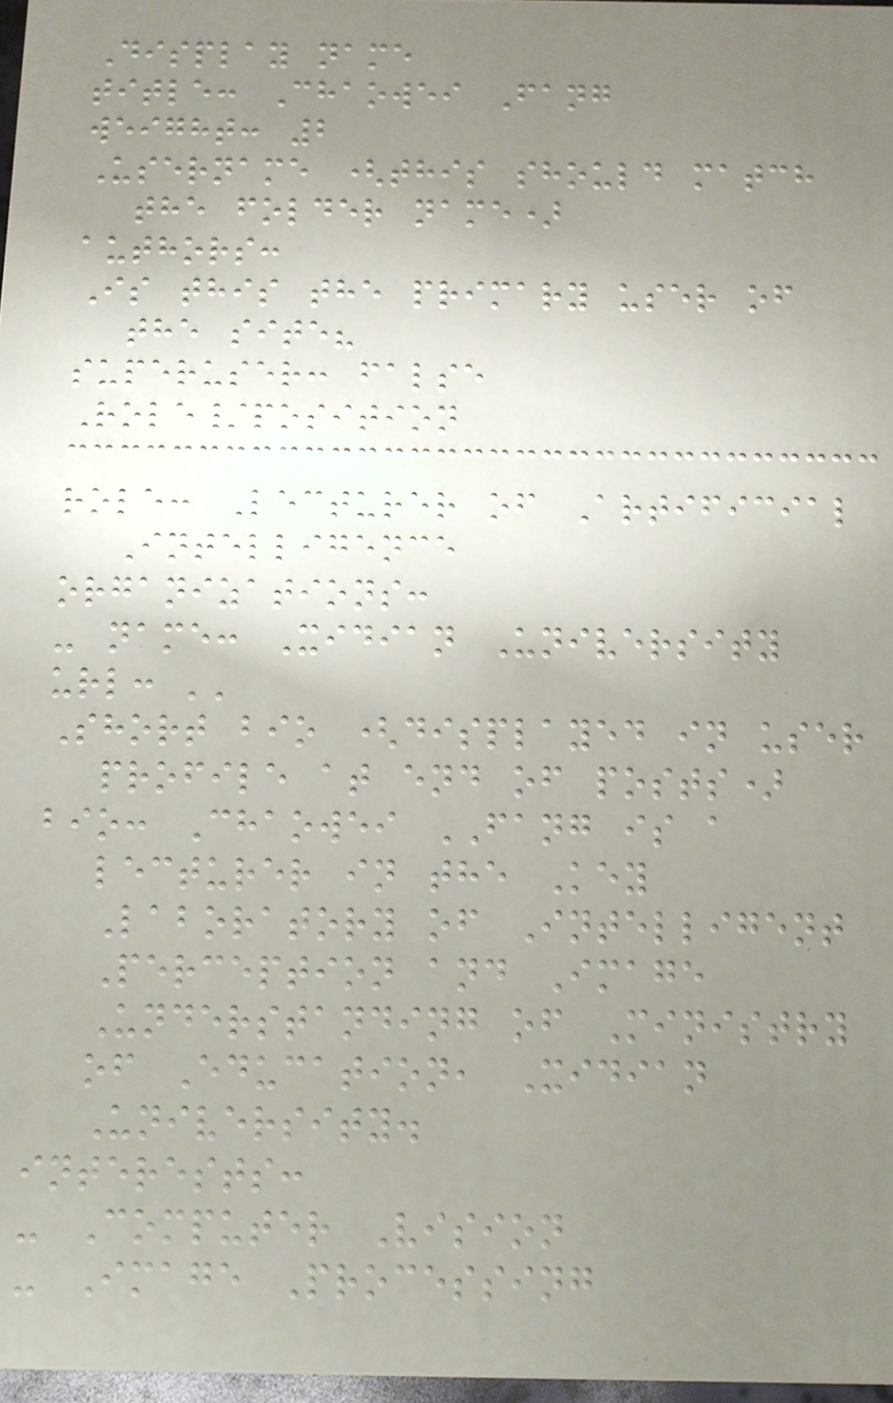Display name
title: Chaowei Fang
weight: 2
Username (this should match
the folder name)
authors:
Is this the primary user of
the site?
superuser: false
Role/position
role: Lecturer of Artificial
Intelligence
organizations:
- name: Xidian University
url: ''
Short bio (displayed in user
profile at end of posts)
bio: Chaowei FANG is a
lecturer in the Key
Laboratory of Intelligent
Perception and Image
Understanding of Ministry
of Education, Xidian
University.
interests:
- Computer Vision
- Image Processing
